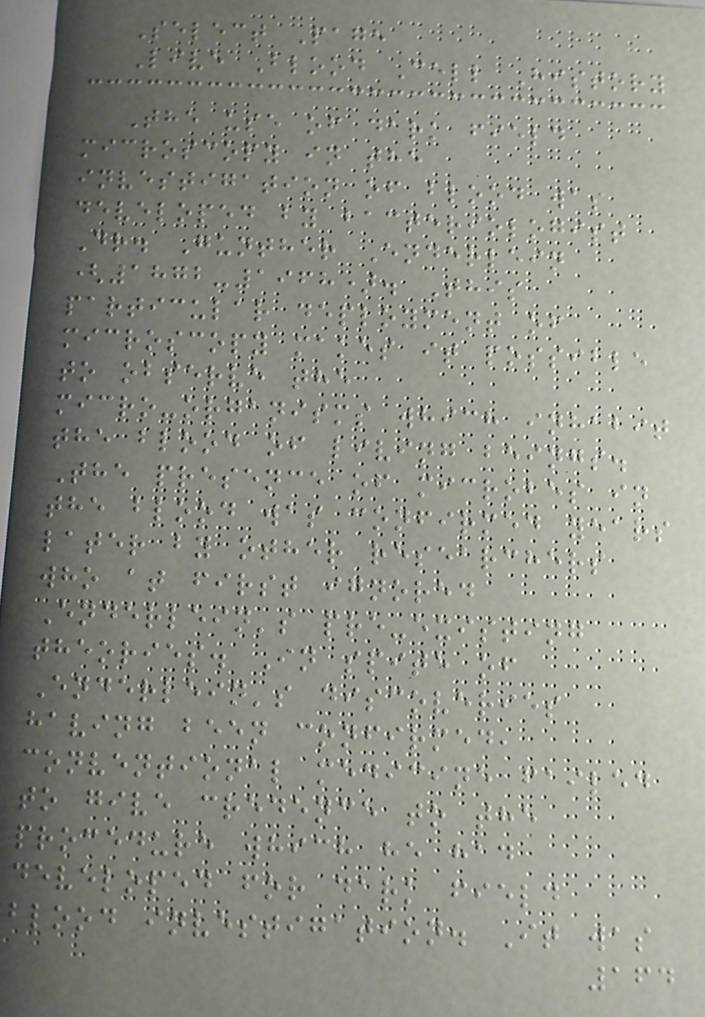Select Page
Live Blood Cell History
The use of dark field
microscopy in the
investigation of blood was
developed by bacteriologist
Dr. Gunther Enderlein
(1872-1968). This
particular deployment of
microscopy makes it possible
to observe the
micro-organisms which inhabit
the blood of living beings.
The presence of microbes in
the blood was confirmed years
later by other researchers
who at first ignored
Enderlein's pre-existing
theories. In spite of
Enderlein's discoveries
having been confirmed,
conventional medicine failed
to give credence to the
procedure which he had
developed for dark field
blood investigation. It was
164
